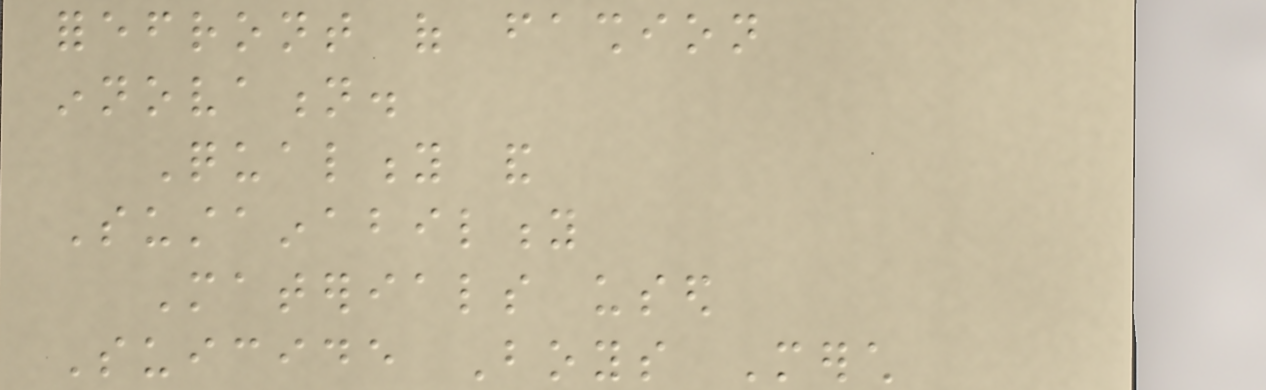forefront of fashion
innovation.
Quality and
Sustainability
Materials used
Suicide Boys Merch
